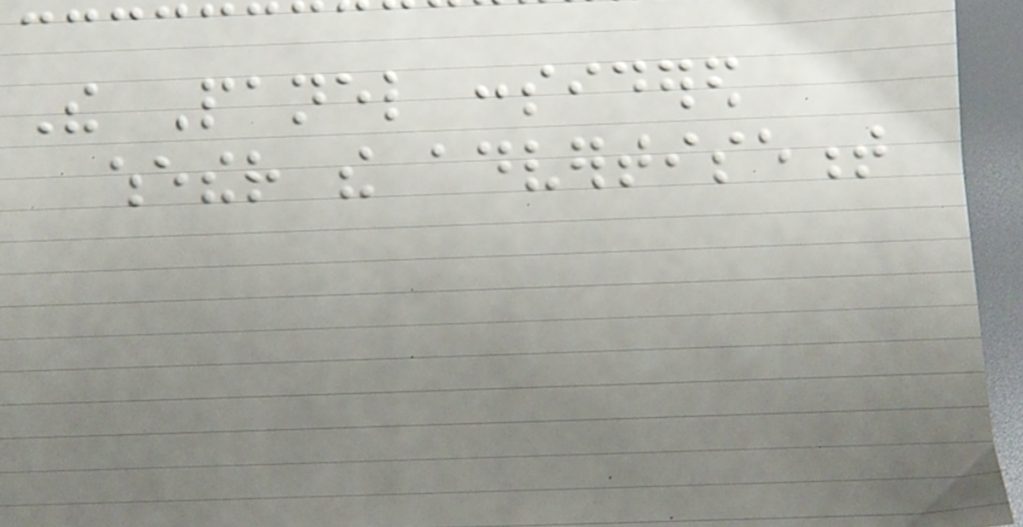The Panel considered
whether the advertisement
